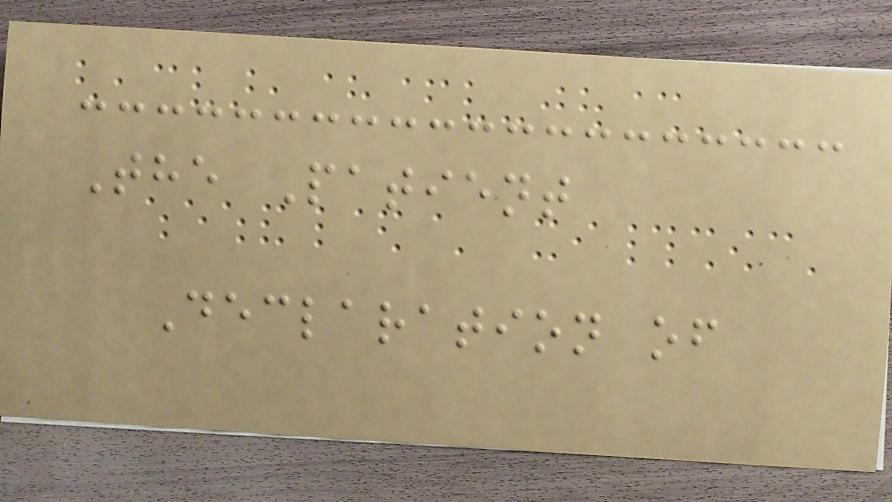The Patient
Declaration of
